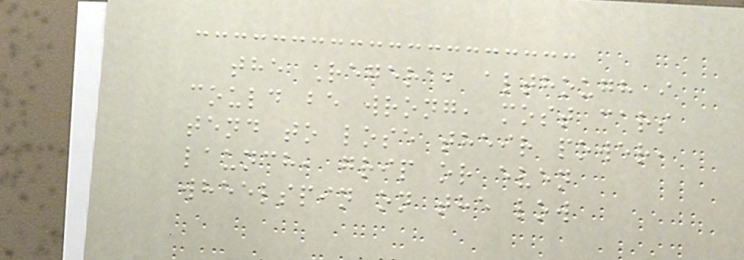the Regera, although i
could be wrong, most cars
tend to lose their power,
launch, grip or even
wheelspin on the low
